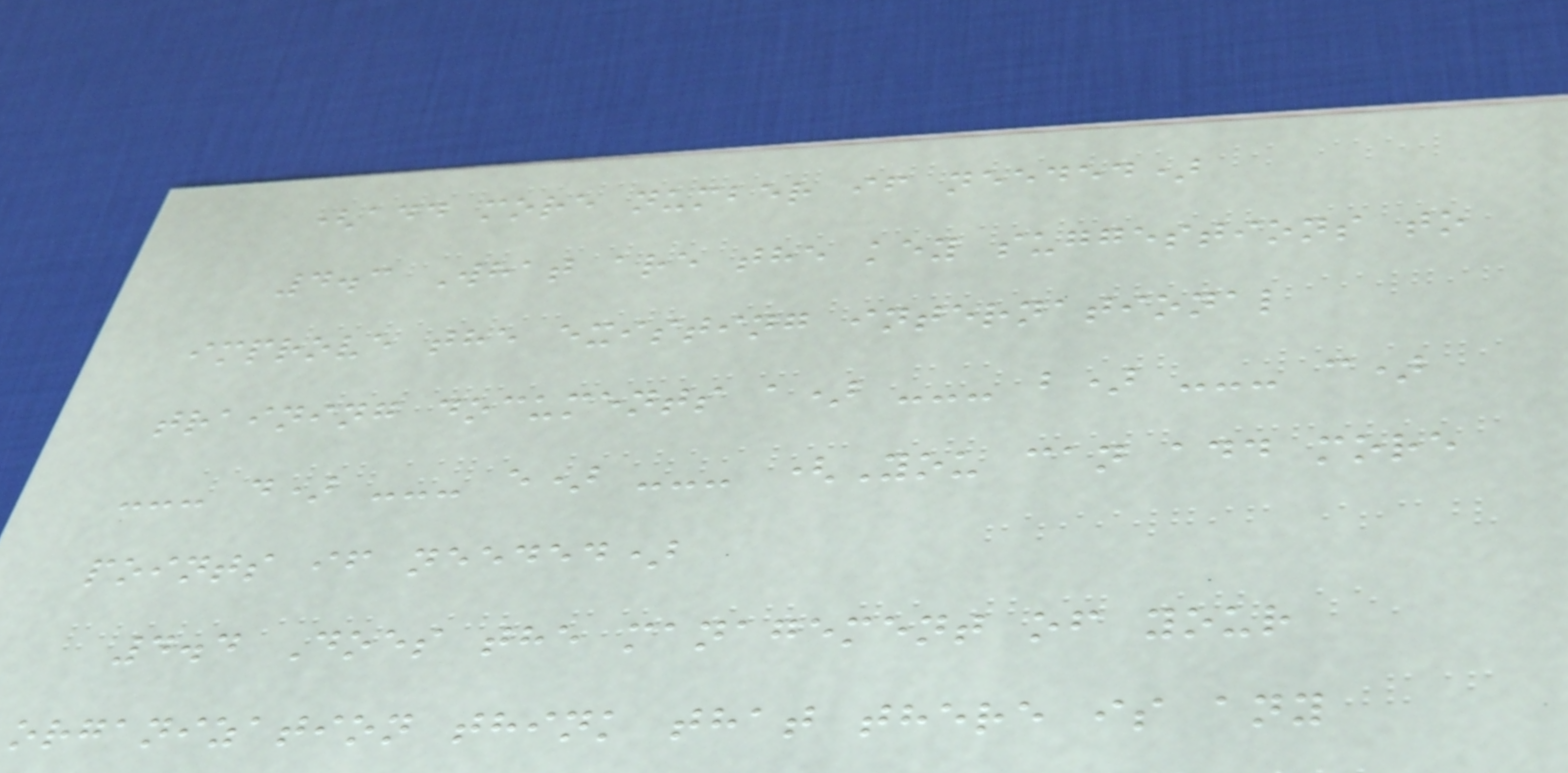(add more number if needed)
4.3 What are the key suggestions to
improve the existing international
training documents a) --- b) --- c)
--- d) --- e) --- (You can add more
points if needed)
4.4 Does the management of your
organization think that there is any
